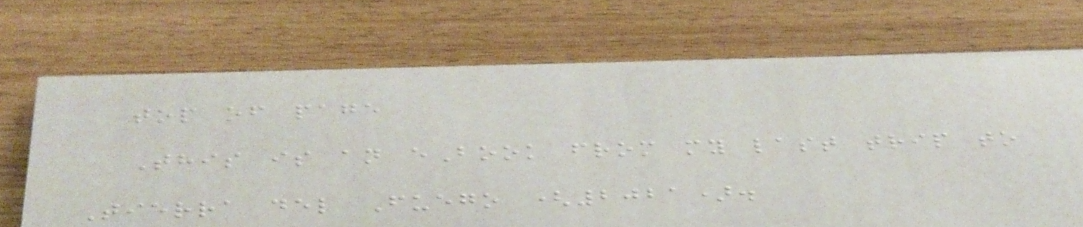top of page
This is an eBook from my last trip to
Tierra del Fuego (2021).
